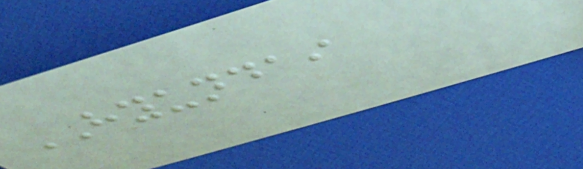HYUNDAI
